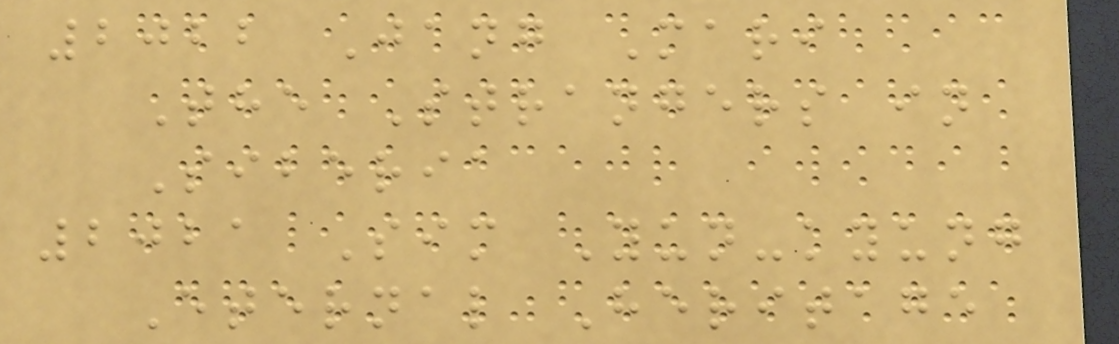2022 Jang Mari
The Strangers in
Siberia
2021 Sim Yun-kyung
Eternal Heritage
